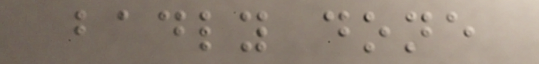badly done
